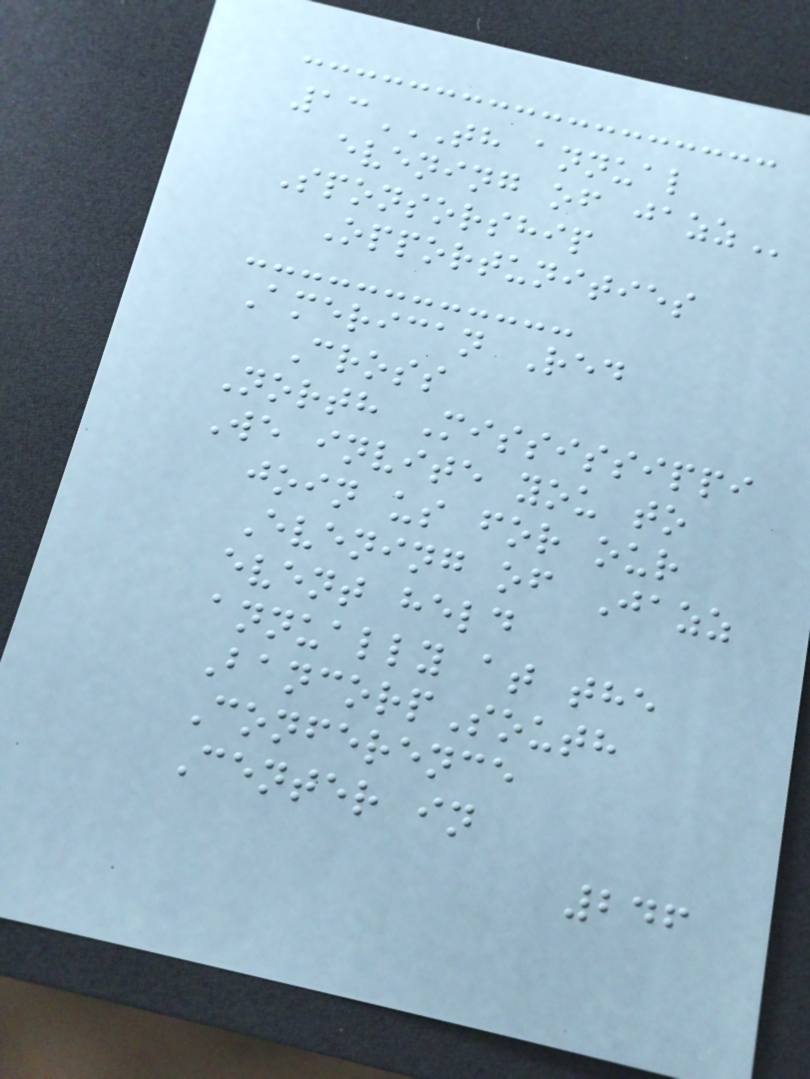13TH ANNUAL
EVENING OF JAZZ
Sponsorship
Opportunities
American Red
Cross
North Mississippi
We invite you to
join us for our
Evening of Jazz
event held
annually at the
BancorpSouth
Conference
Center in
246
